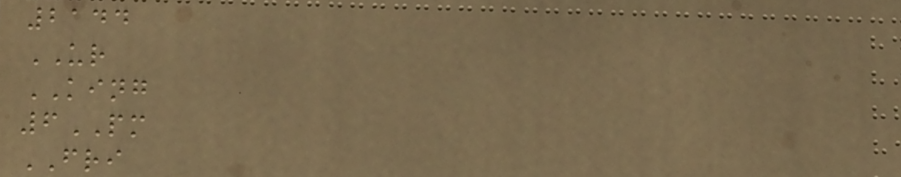2144
UR
KING
6PM
FRI
